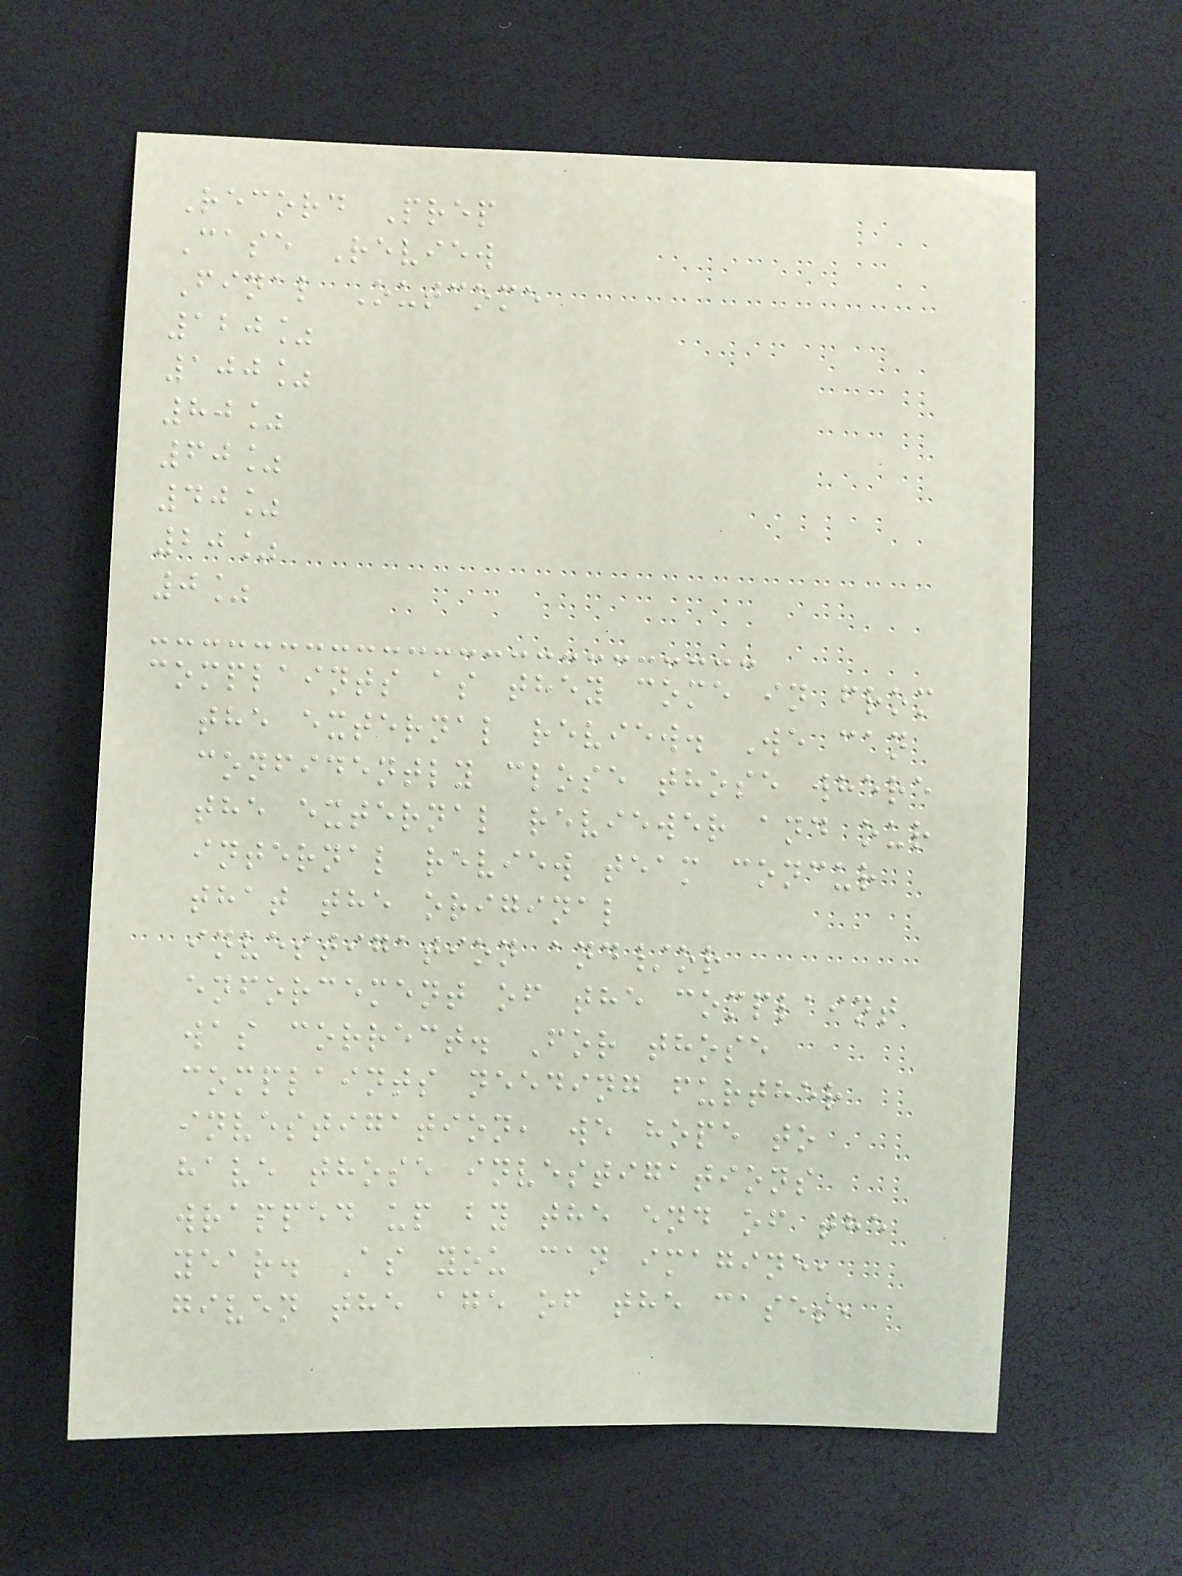Record Prep
Case Review
Final Outcome
120%
100%
80%
60%
40%
20%
0%
complaints as they come in from
the external review. We can
confidently close those where
the external reviewer and our
internal review team concur
that the original
investigation and/or
enforcement of the complaint
was correct. For those
complaints needing further
investigation, we hope to
have those investigations
wrapped up by the end of the
year. As you can imagine,
given the age of the cases,
